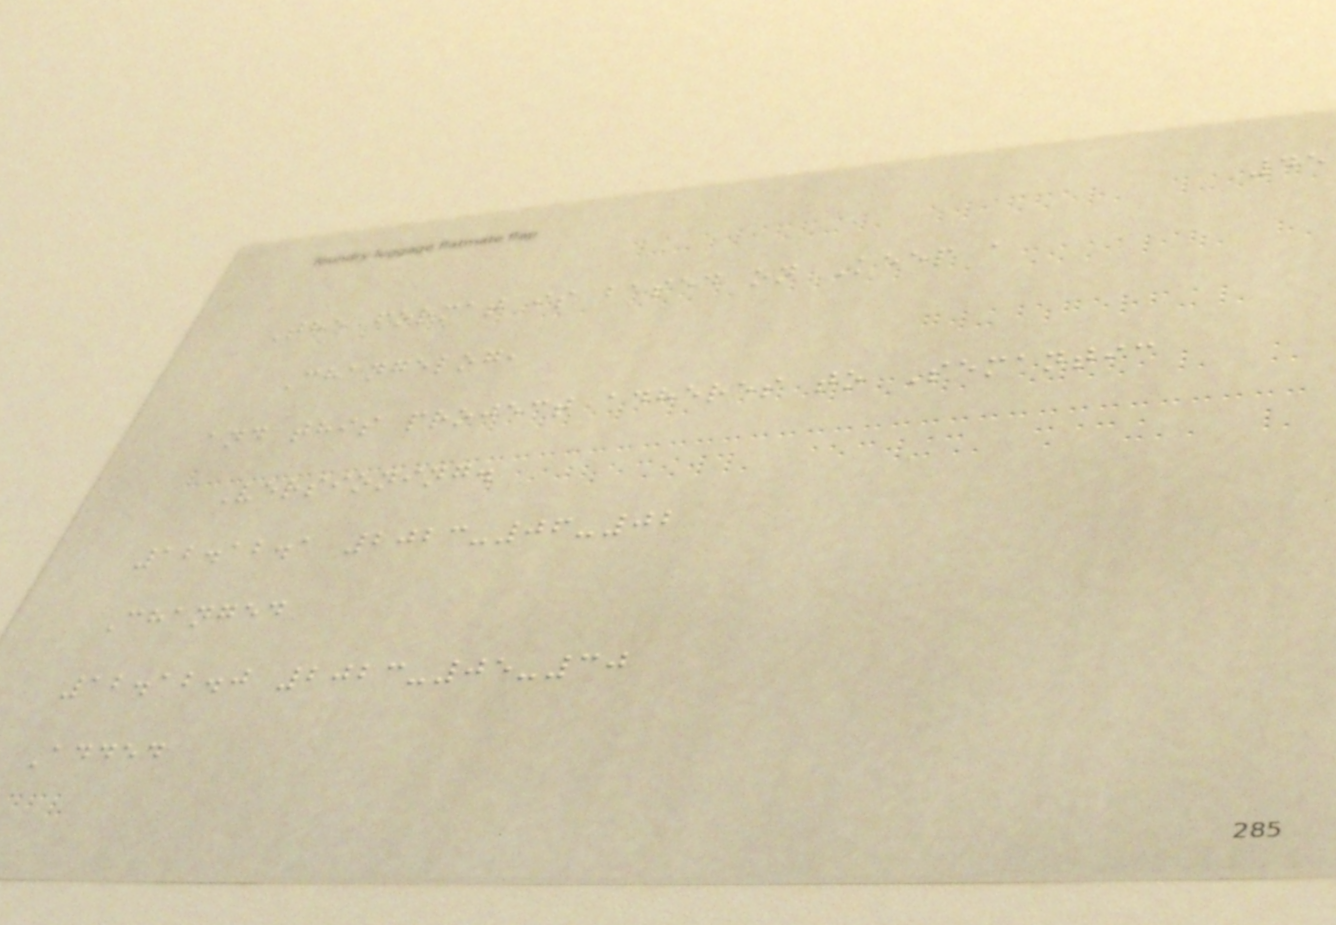45
The format is based on Keep a
Changelog,
and this project adheres to Semantic
Versioning.
12.12.1 2023-06-02
Changed
12.12.0 2023-05-30
Added
